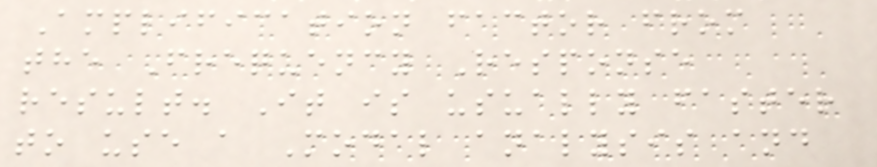Amplification factor from
the Frequency Response
result. It is usually faster
to use a Modal analysis and
